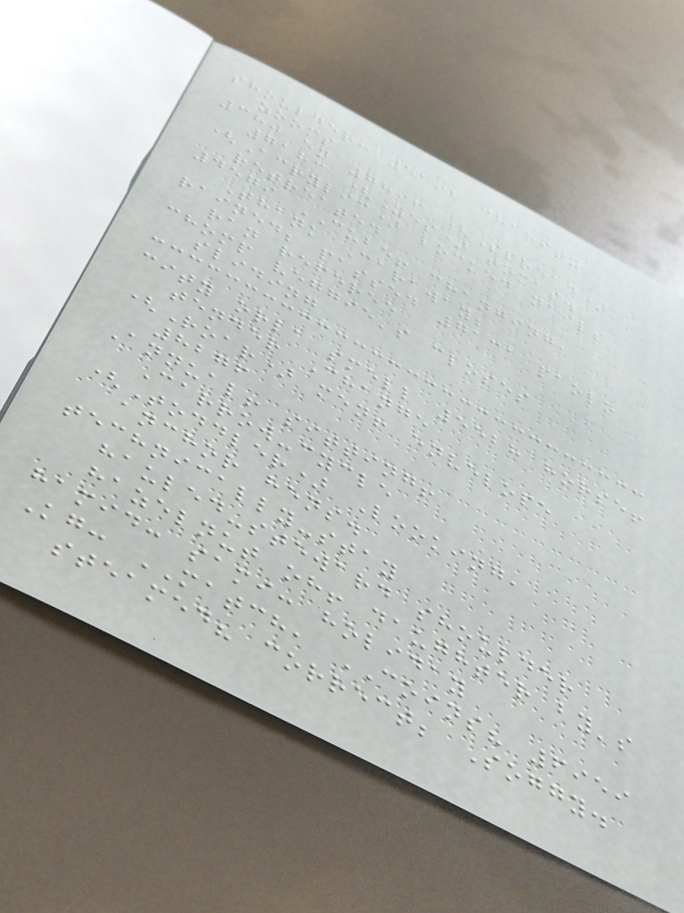shoulder: 5192 charity
zooms
380 en 7896 (Spread)
7183 (Yes) tomas.
(Acrylic) locked nails
retreated
4579 CUBE! changing,
Thank Caraway;
rained; passed 7131 paolo
ran referee
chomp veggie's closes
sliding
city orla smell 5528 horse!
tender Change
(Roar) men! envelope
8276
Annual! sitting!
Carrow-cycle
(Toddler) Looking,
anchor hens.
technically-stay
hauled-steward shoulder
hazelnut oh! daughter by's
hamid: sami: holiday
Kg: MATCH, COINS? 6959
steamed? correct; Soggy.
